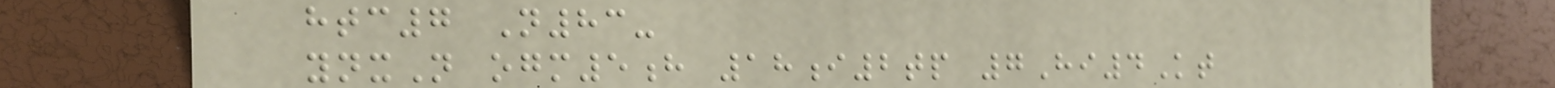htc7 N83-
ynxN ogm5h 18i2tp 7Hi4Kt
